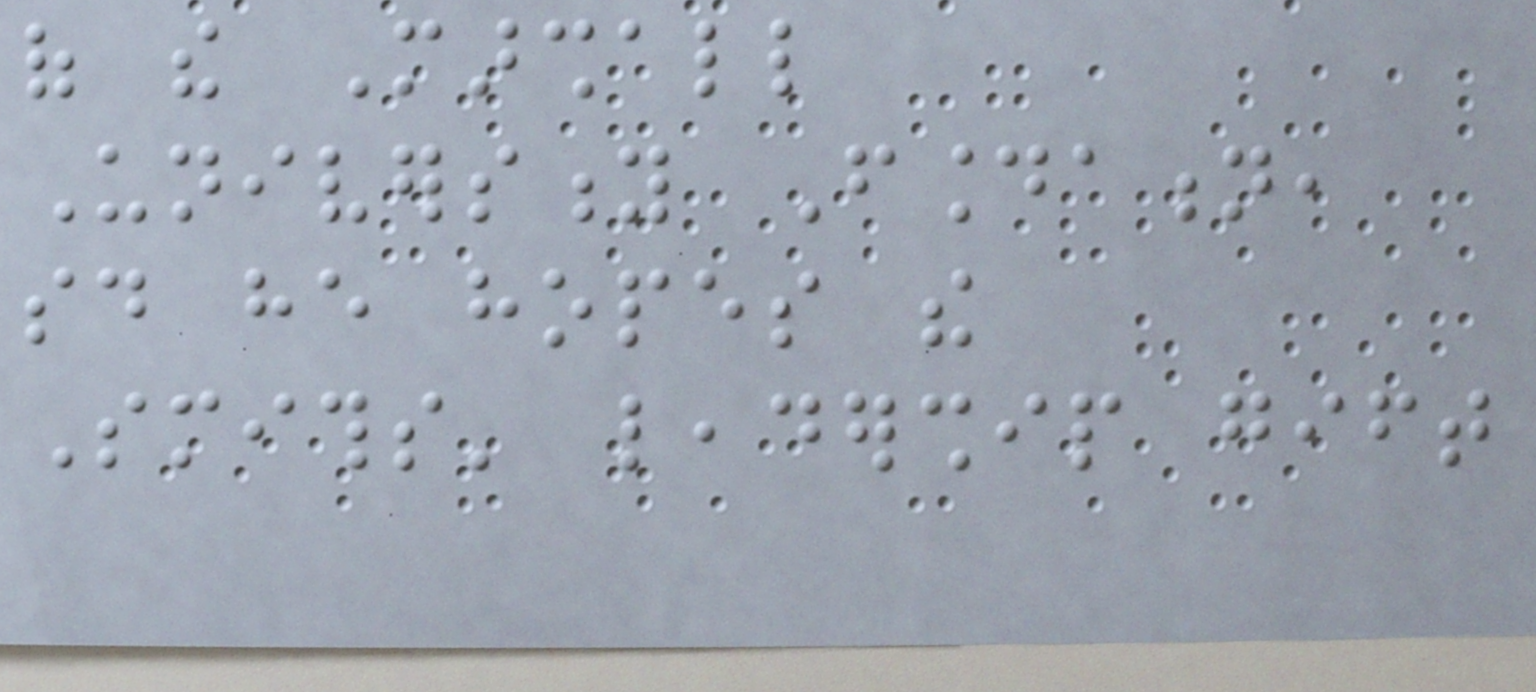of the Marshall
University Foundation,
said he hopes the
Smiths' leadership gift
